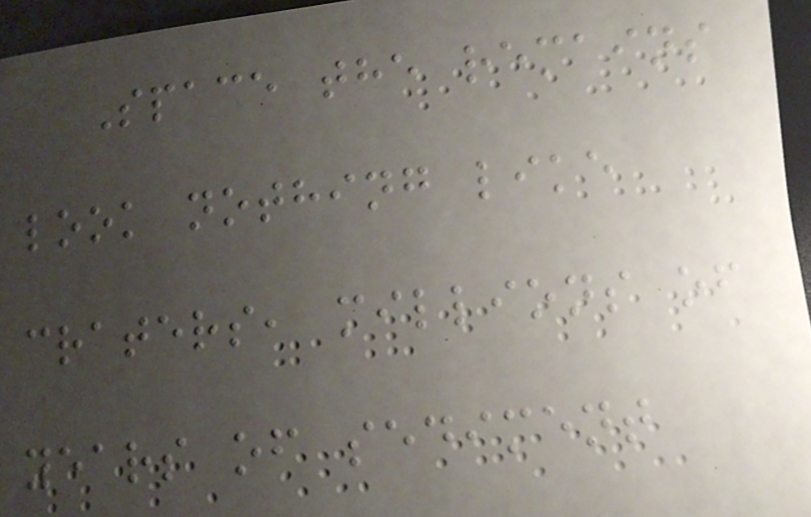Space the remains
look nothing like
craters, millions of
years of sediment
